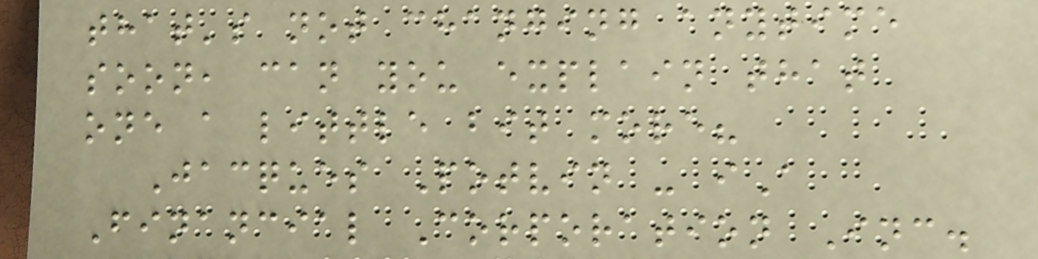that's not changing anytime
soon, can you explain that
one a little bit more?
Jacques Potvin - iA
Financial Corporation Inc.
